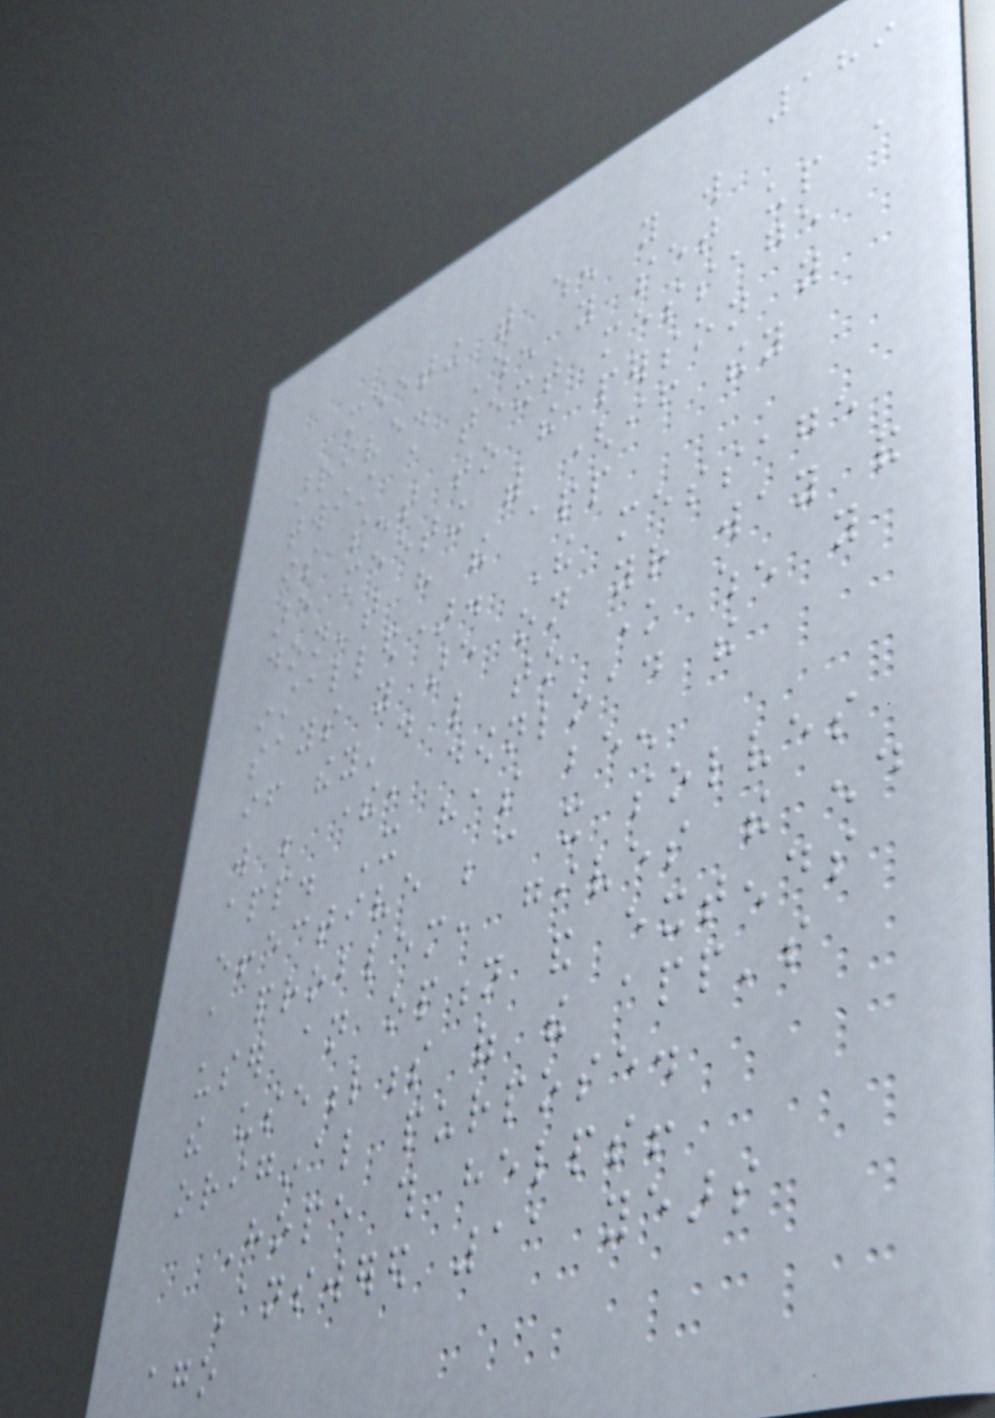189
meeting with when you will
arrive. When you set up a
twist a text message
is sent to the person you
are meeting with (if they
don't have the app
installed). The message
says you are on your way and
if they'd like to know when you
will be there, download the
app. It has been
effective because it solves
a problem, gives the end
user an option and extends
the usefulness of the app's
original purpose.
Hope this helps!
Answered 11 years
ago
